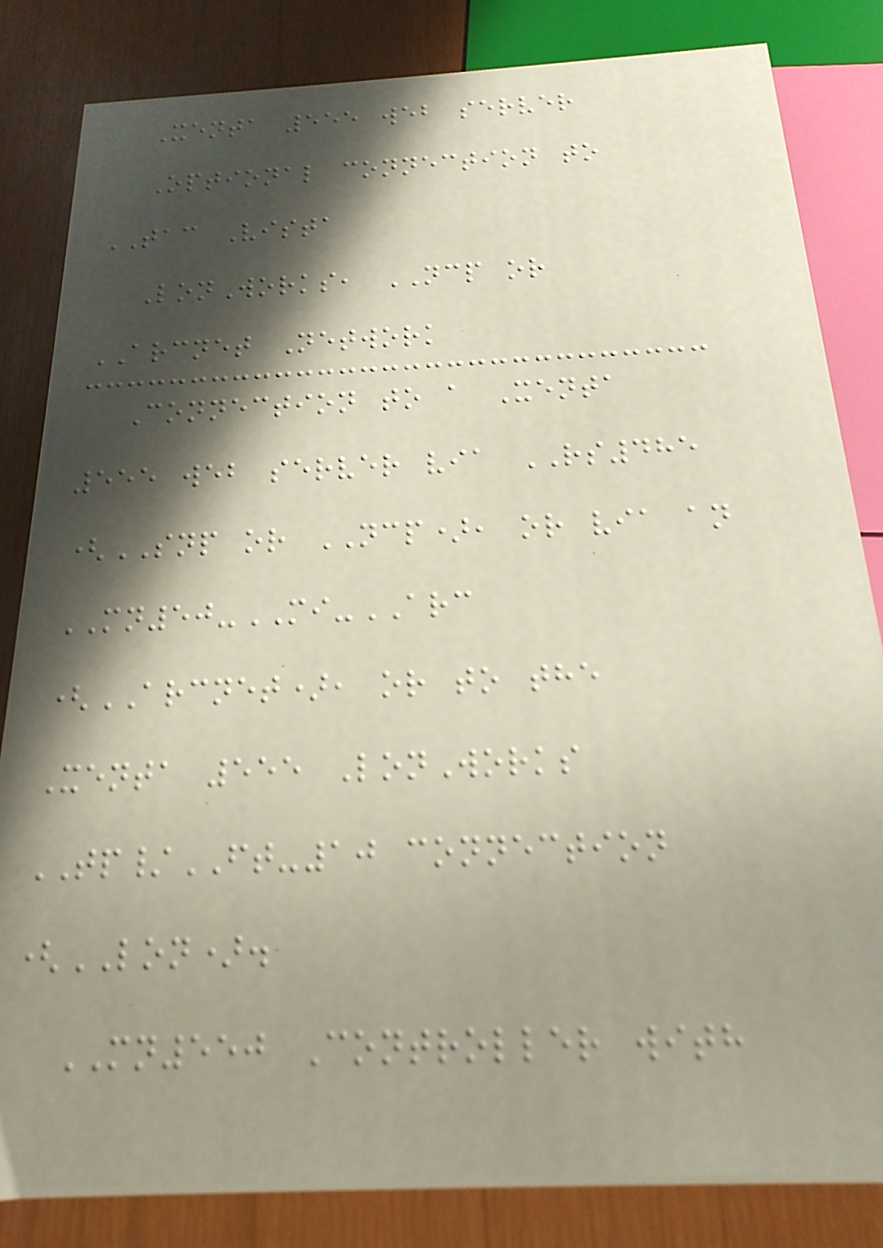Xenta 555 web server
Optional connection to
TAC Vista
LonWorks, NCP or
ARCNET Network
Connection to a Xenta
555 web server via RS485
(SNP or NCP), or via an
MN50-MI-ARC
(ARCNET), or to the
Xenta 555 LonWorks
TP/FT-10 connection
(LON).
MN550 Controller with
